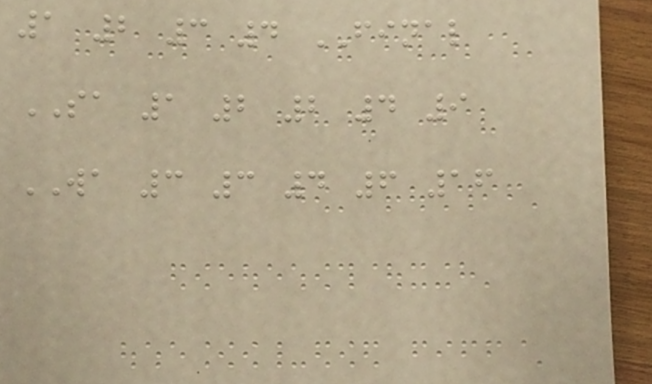1 2 3 4 FINAL
SA 1 2 2 4 9
WA 3 3 4 6 16
